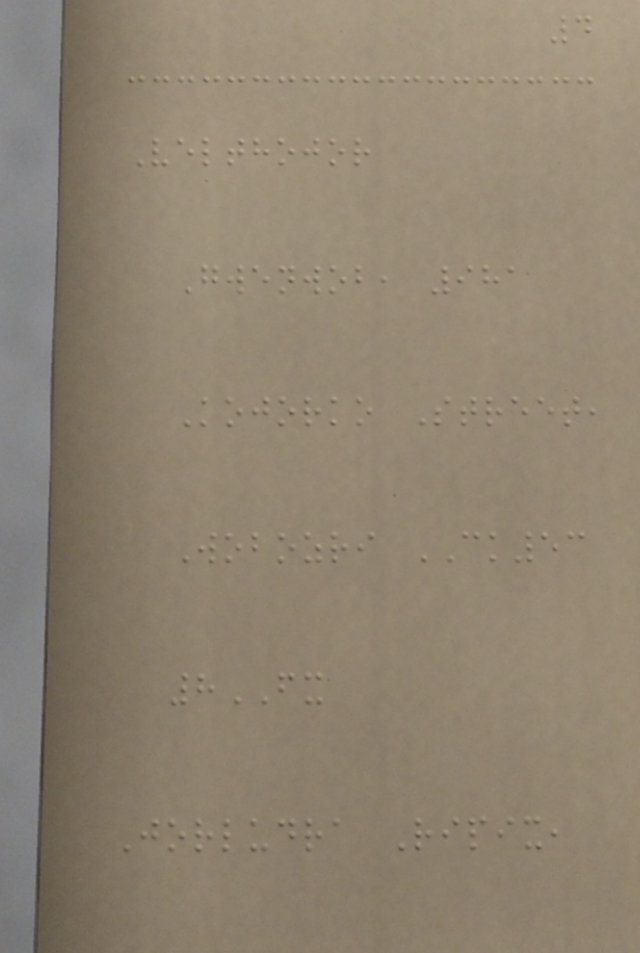4
Velthojor
Gwenwob, 981
Kojorko Street,
Wobozri CK53
8FX
Jorludra Ripix,
